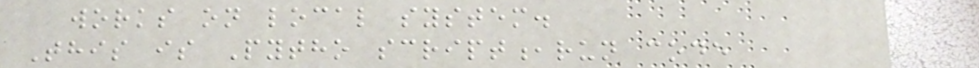works on local system.
This is Pytho script,run code
